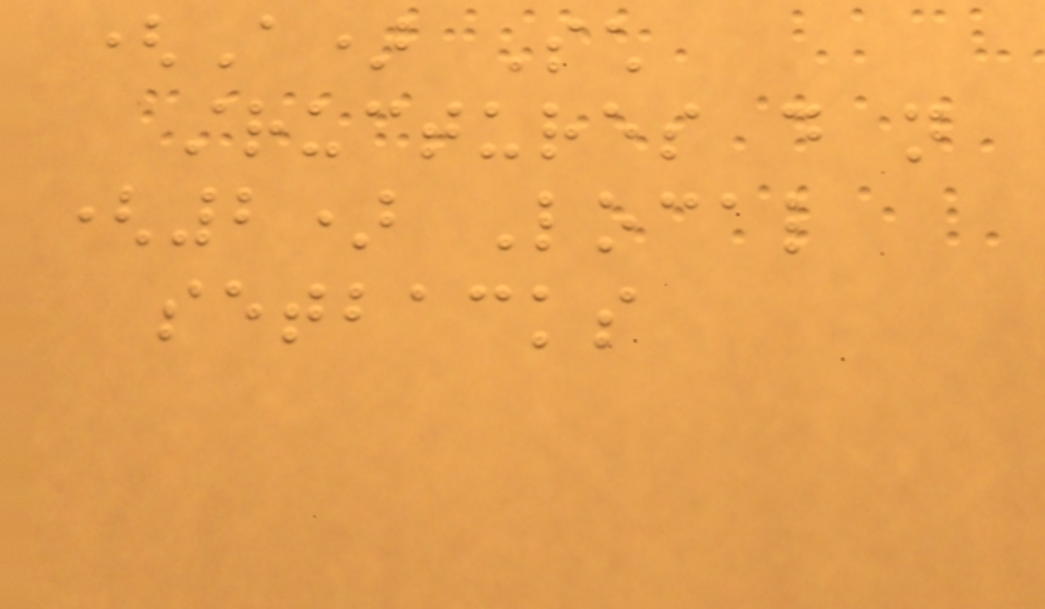(A) Such
structures do not
(2) Local
setbacks
